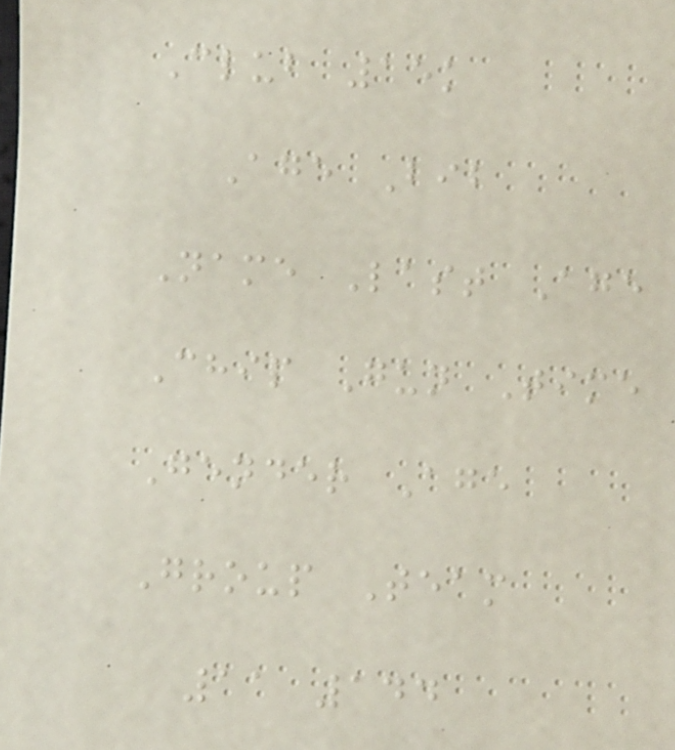Club 15k
Age Bib
Name Last Age
Chip Gun Time
Gender Age
Group Team
11 144
